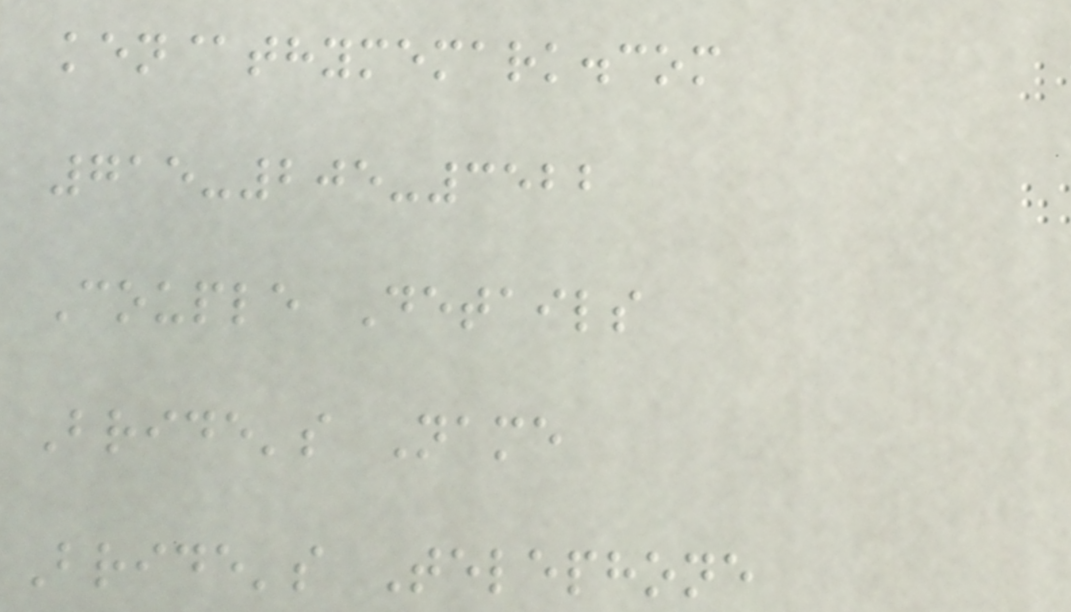ken@thymemark.com
715-205-3522
Couple Details
Bride's Name
Bride's Telephone
